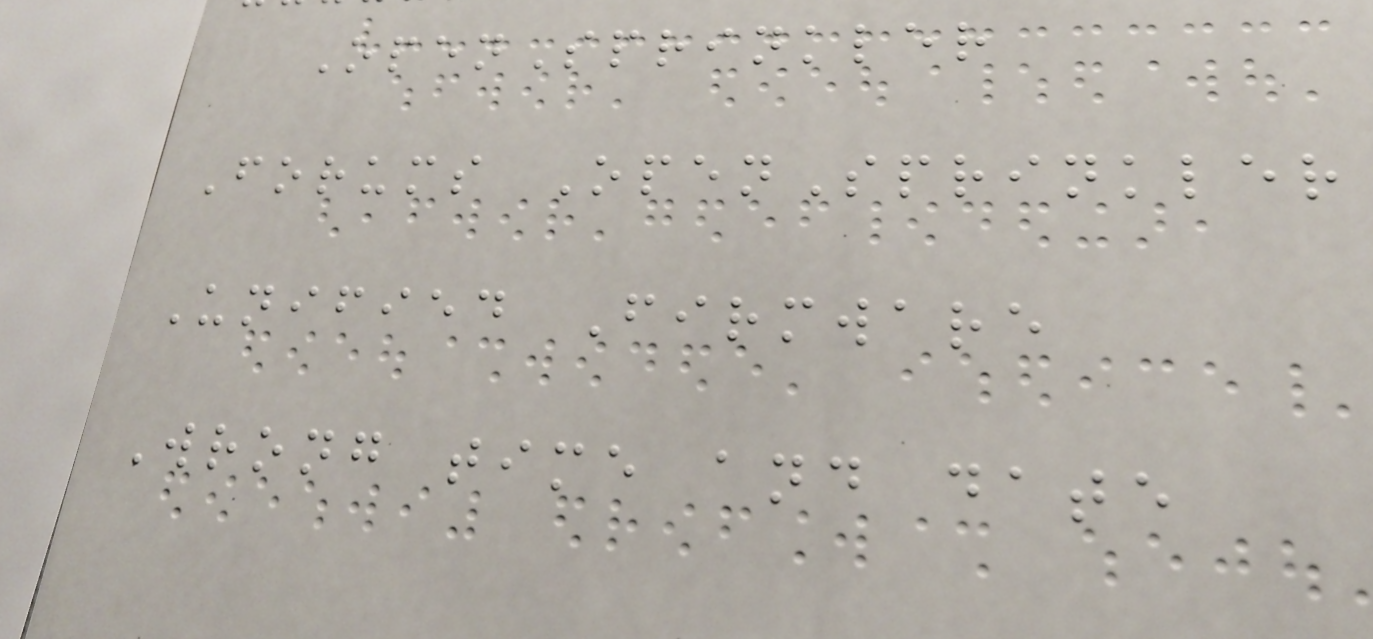OpenSprinkler
Forums OpenSprinkler
Unified Firmware
Wrong time and date
